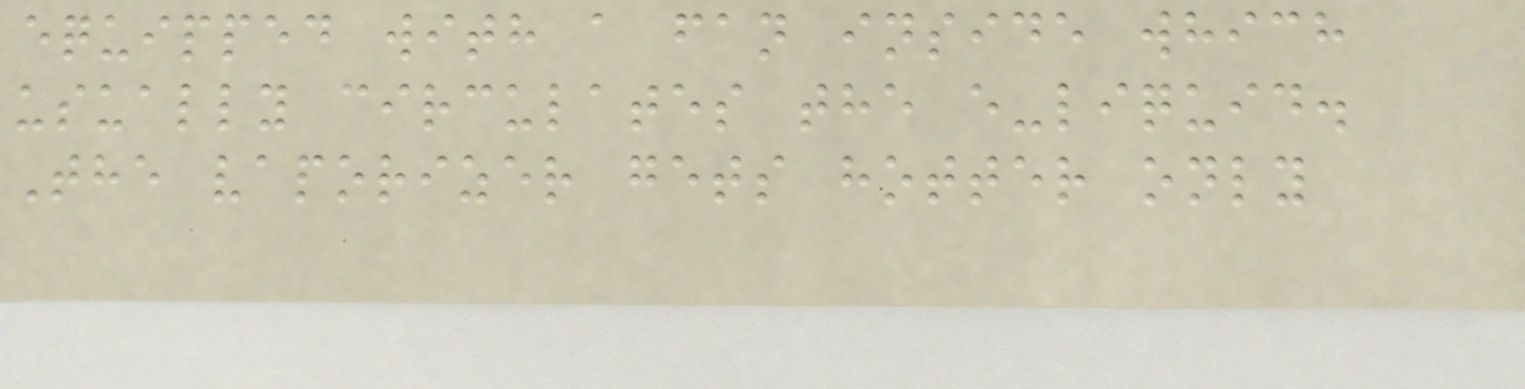equipped with a fan inside which
usually circulates the e-liquid.
The vaporizer gets hotter only
